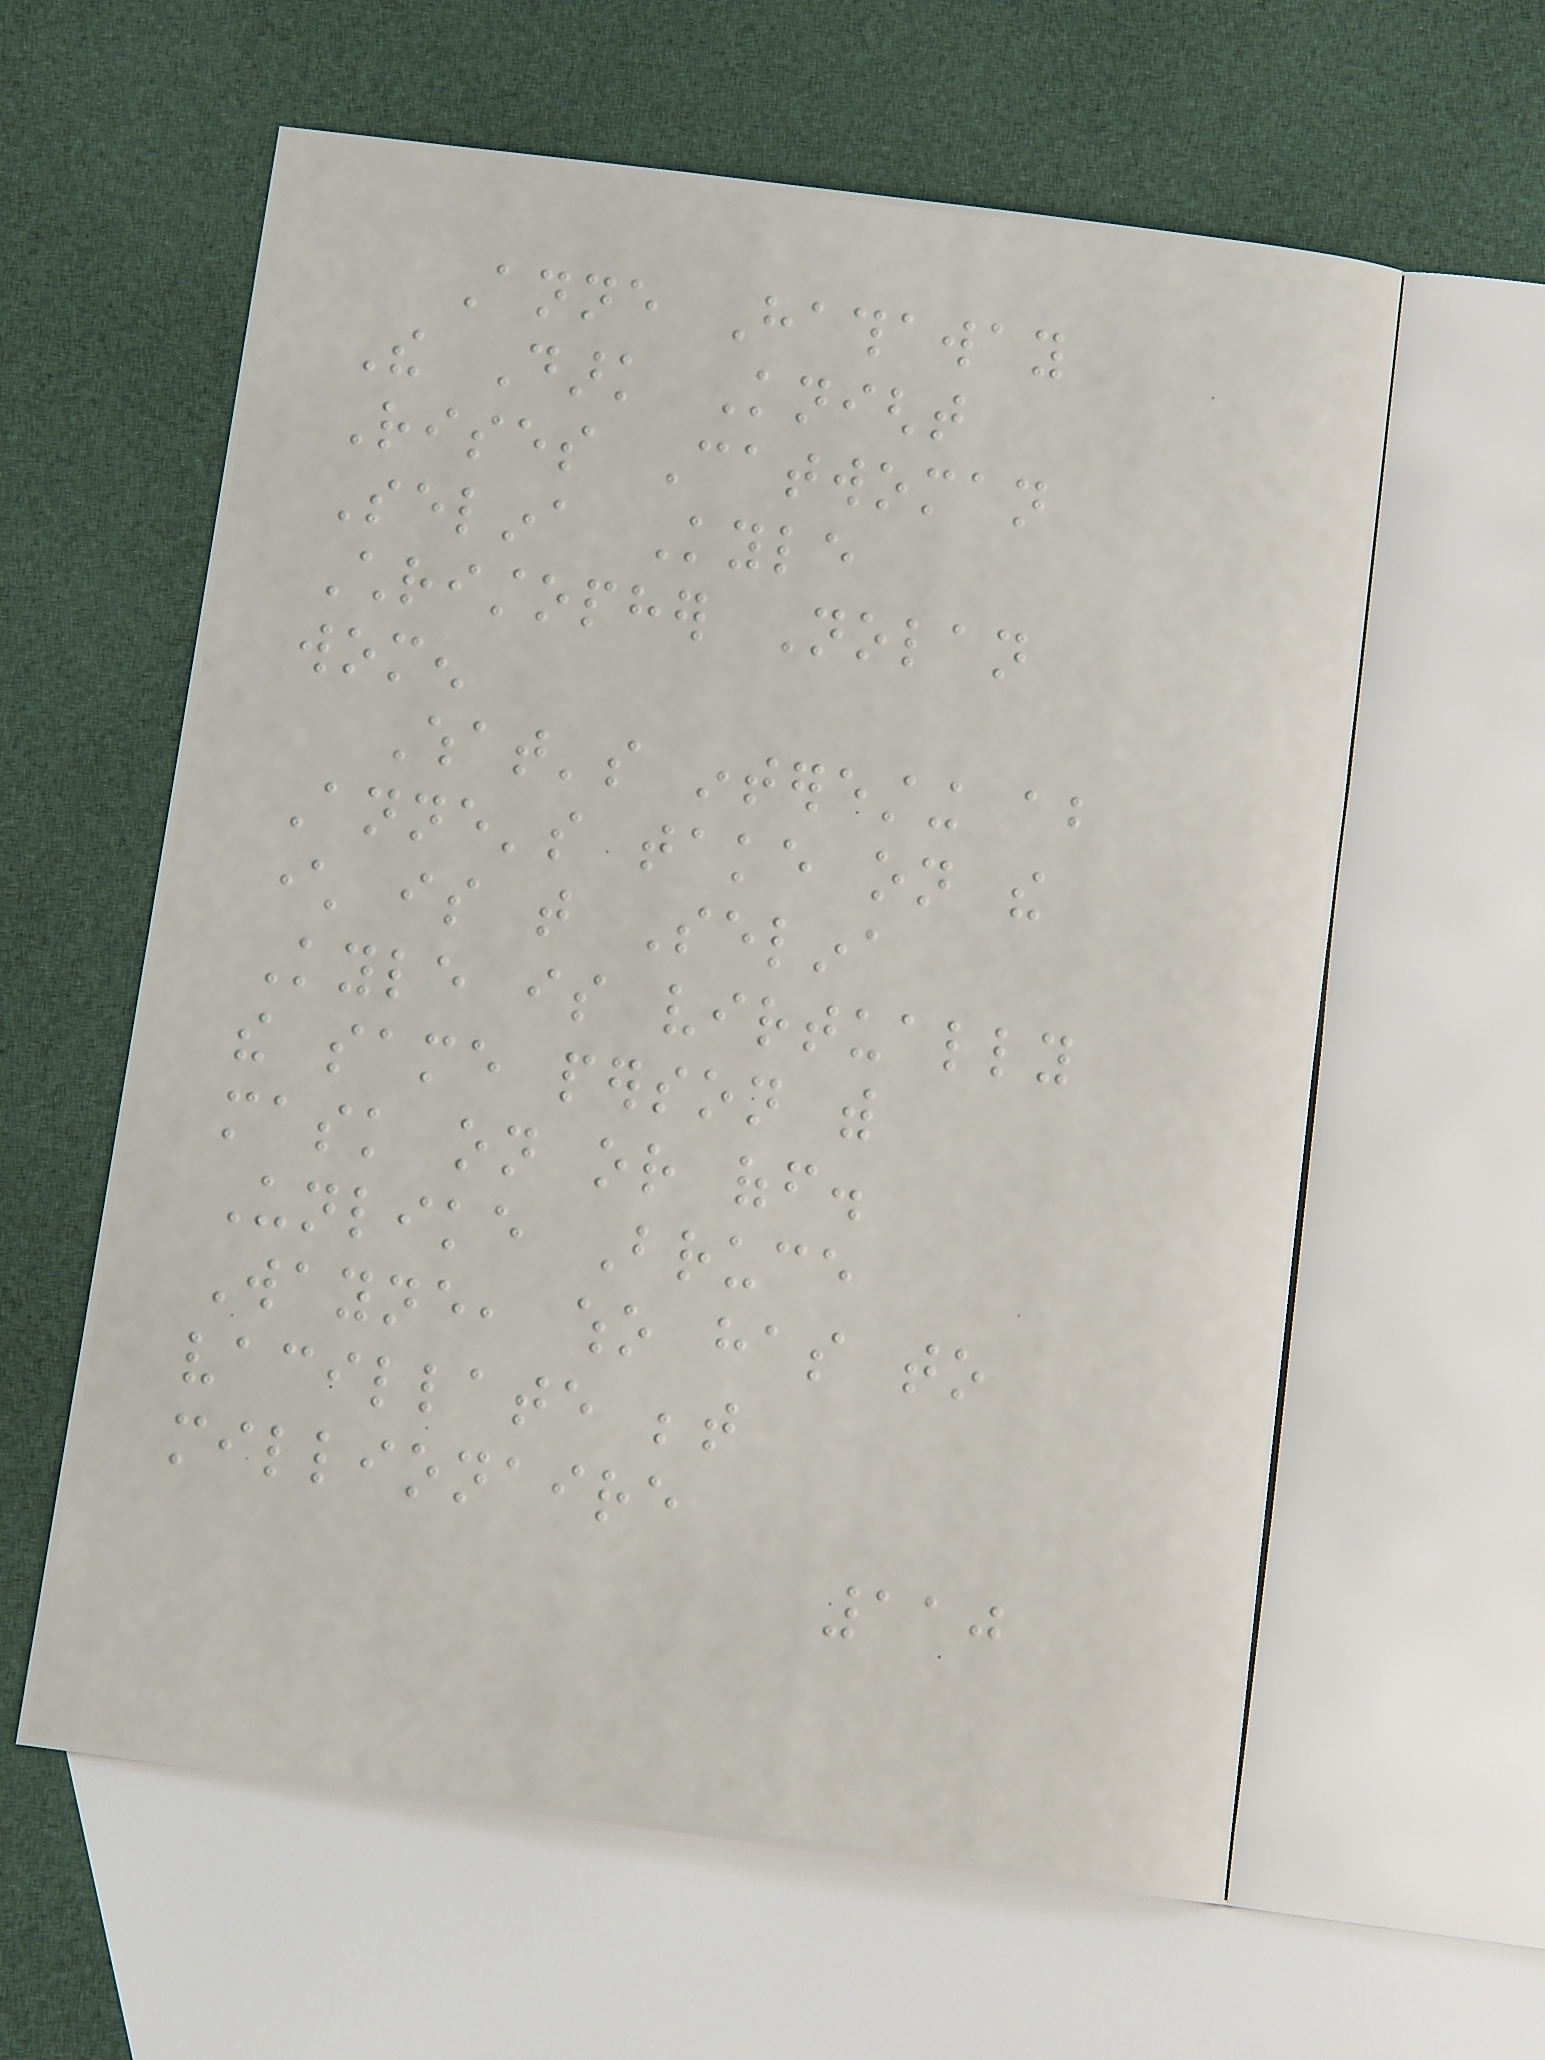Anne Hathaway
The Dark Knight
Rises Catwoman
Selina Kyle
Christopher Nolan
women
What's interesting about
Anne's take on the
character is that Selina
Kyle is virtually
the same person with
mask on or off.
Unlike Bruce
Wayne, who has to
vacillate between
millionaire
110
